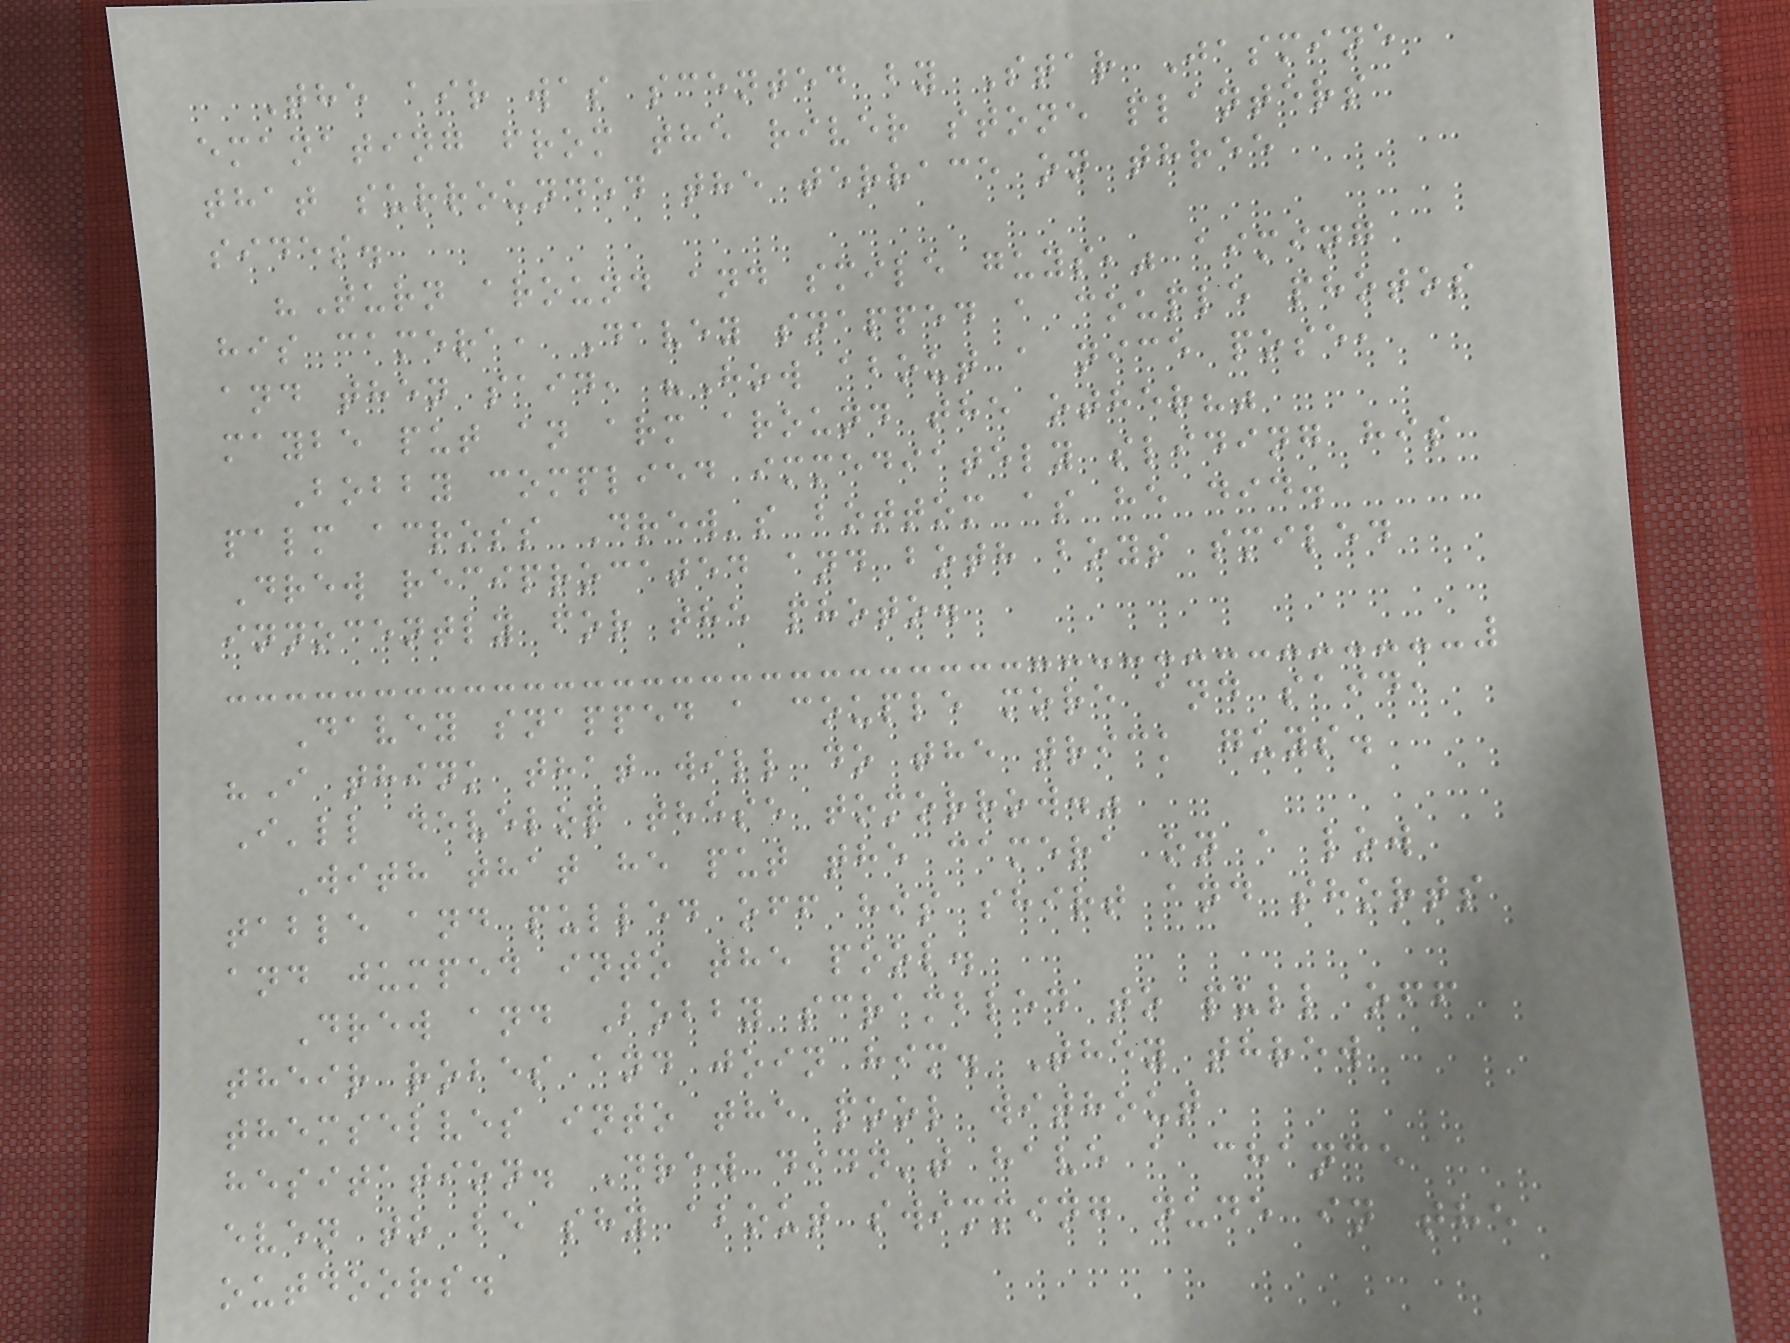The air was scented by Star Jasmine
emanating from the river stone planters
that surrounded the terrace on three
sides.
"Turn around and smile guys," aiming
his camera, Davey snapped a couple photos
and then said, "How about a nice pose,
maybe put an arm around the other?"
Bobby complied immediately sliding his
palm across Drew's bottom as he did.
Drew reciprocated and both boys smiled
innocently for the photo.
Davey snapped a couple more and said,
"I think that will do the trick guys.
I'll develop these tomorrow."
With that he put the camera on a low
table and pulled off his shirt and shorts
and jumped into the pool.
Drew and Bobby scrambled to pull off
their robes and join him. They threw
themselves into the pool without
hesitation. Drew didn't have a chance
even to be shy about swimming nude in the
outdoors.
